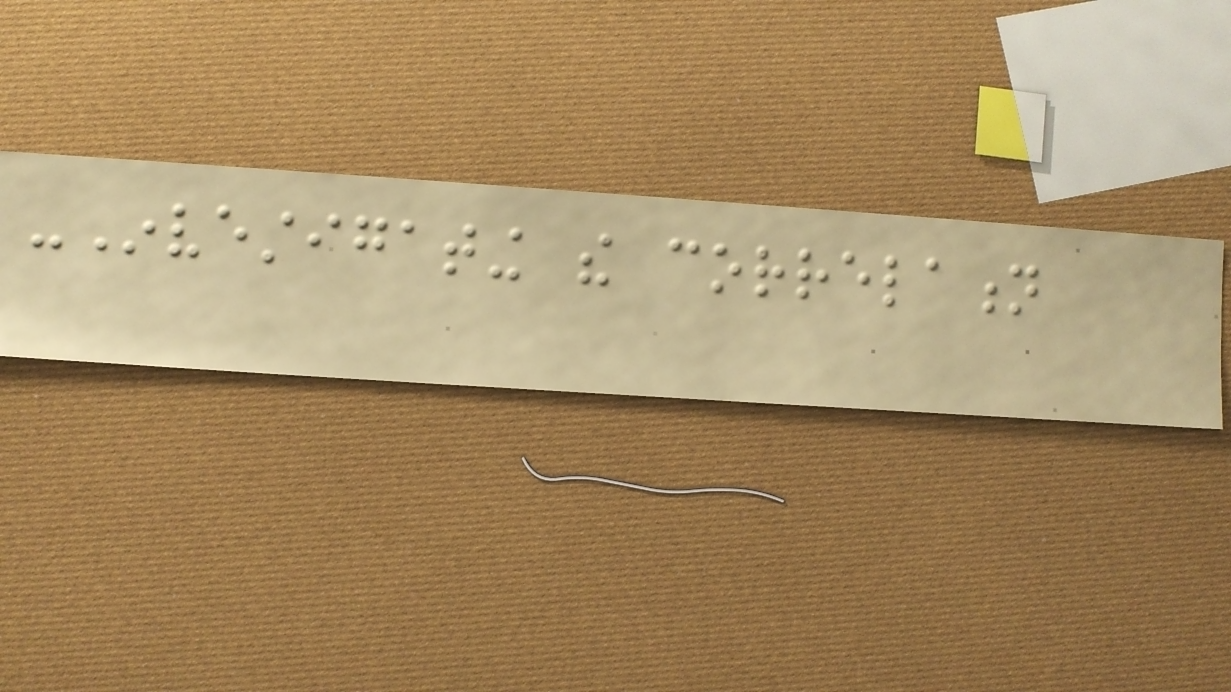-Investigating the correlation
